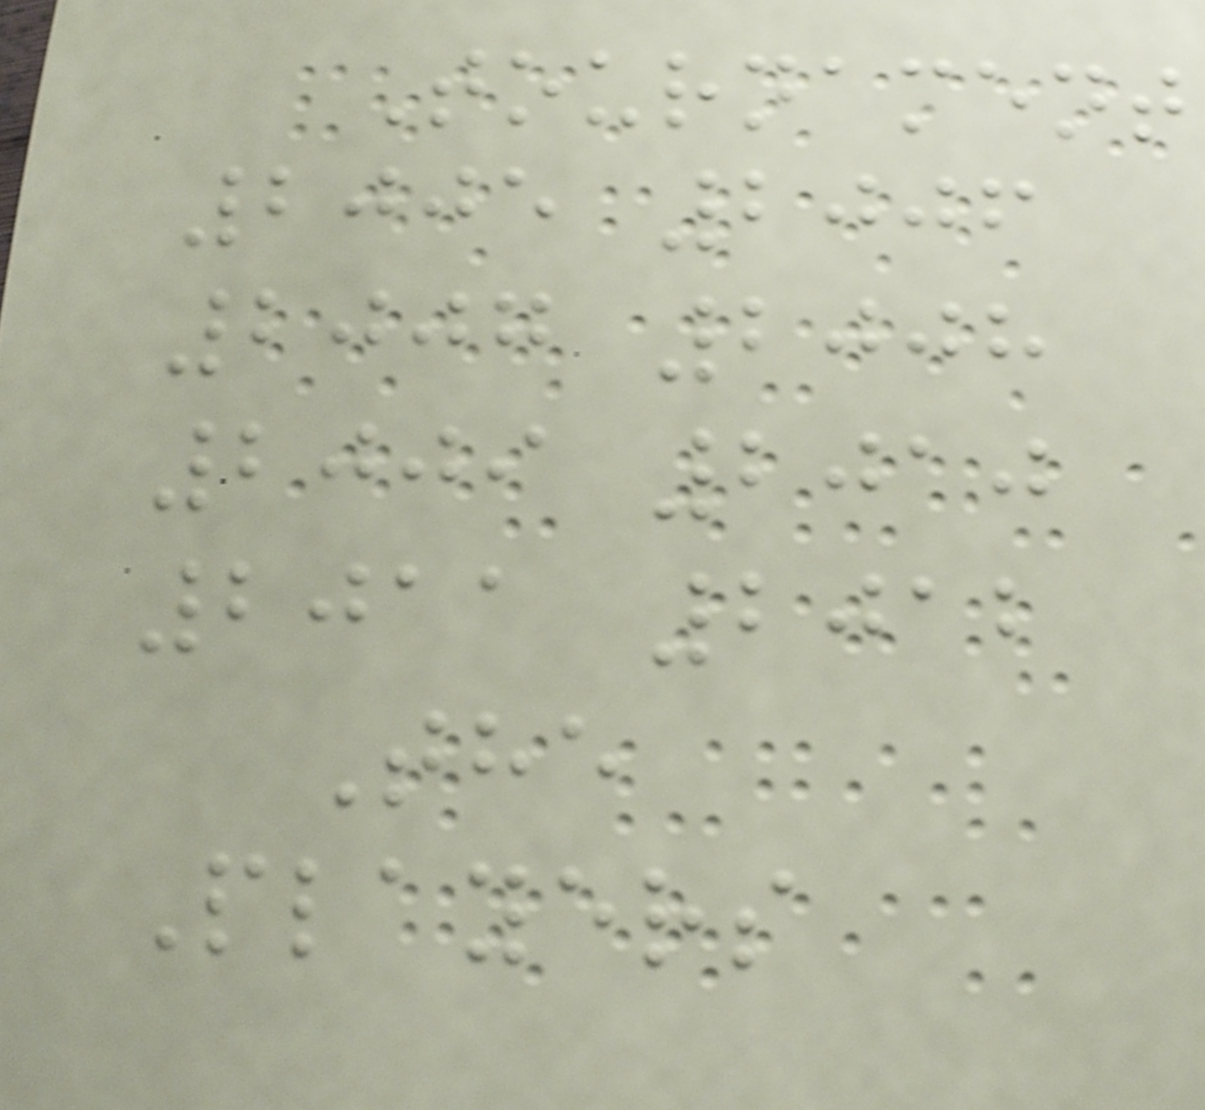Tournament
2005 2006
2007 2008
2009 2010
2011 2012
The
Players
